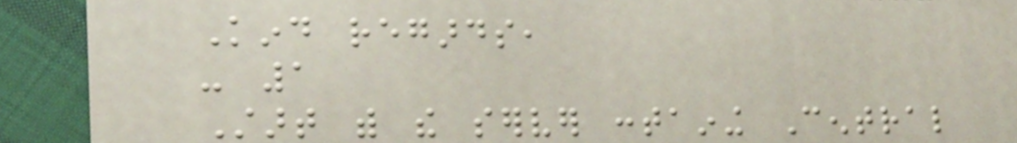Kind regards,
- 1
Start with the server containing Central
